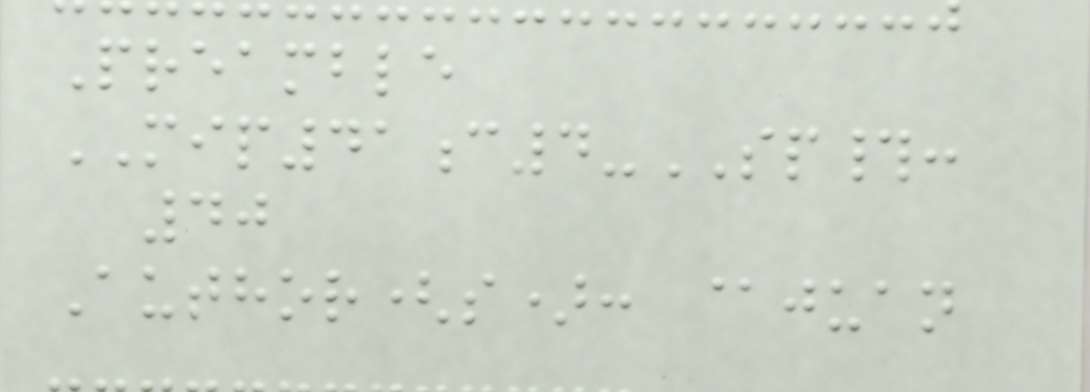Preamble
MIP41c4-SP#:
40
Author(s): @juan
